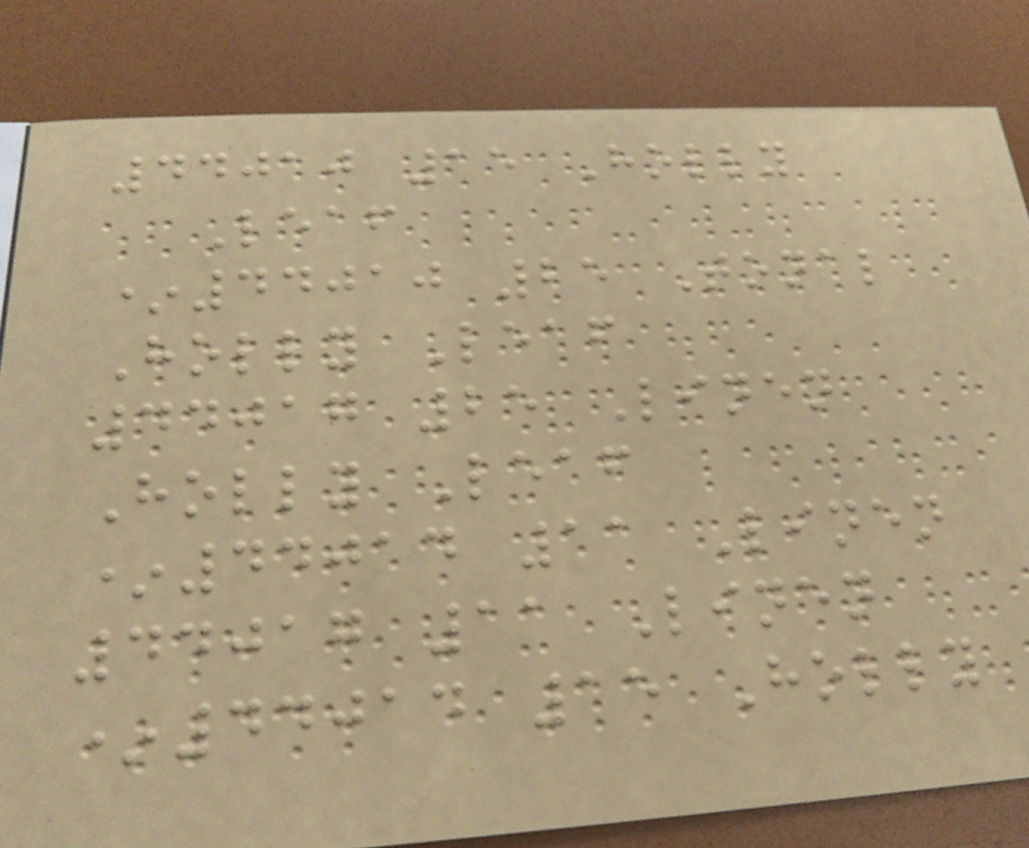44010 15 Holly
Leaf
*44010 25 Tonal
Holly Leaf
44017 25 Linen
Holly Leaf
*44014 11 Linen
44017 11 Linen
*44014 15 Holly
